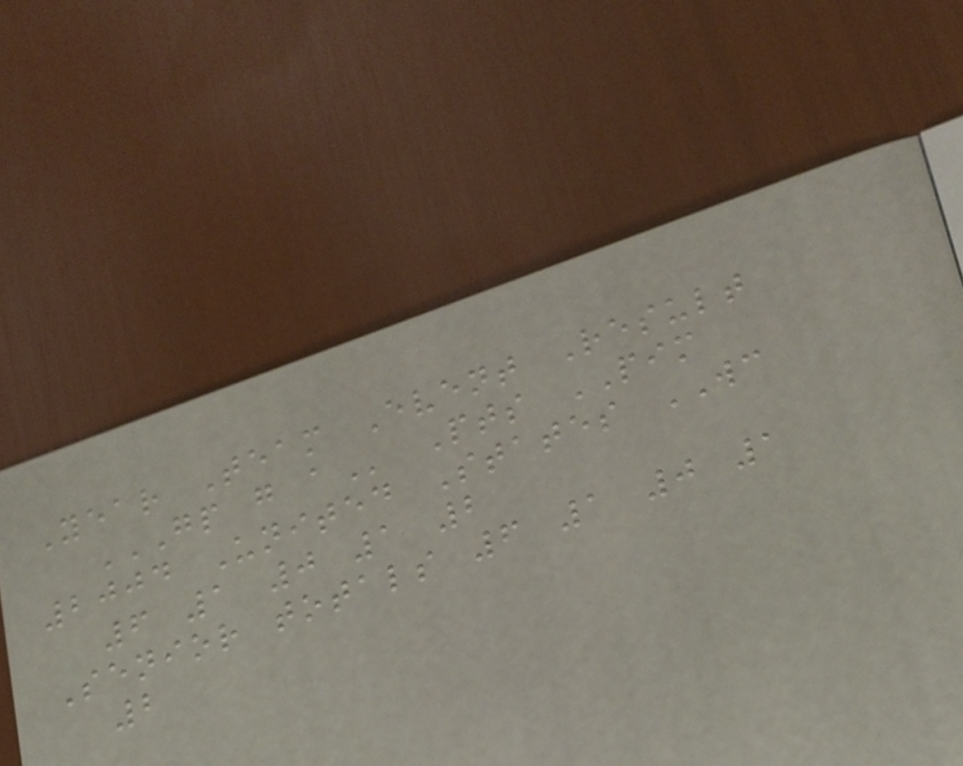Year Team Event Result
GP G A Pts PIM
2004 United States WC
6 1 0 1 2
Senior totals 6 1 0 1
2
